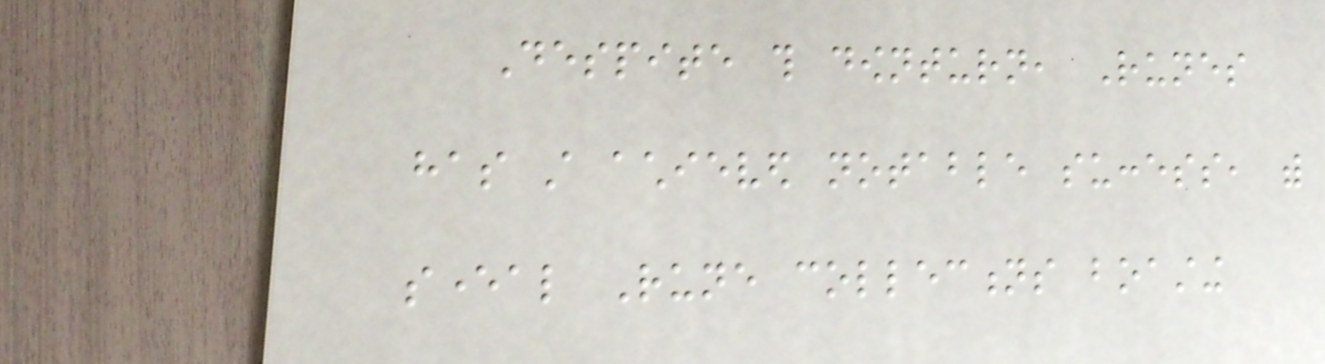Despite this downturn, Runes
has still achieved notable success, with
several Rune collections boasting
